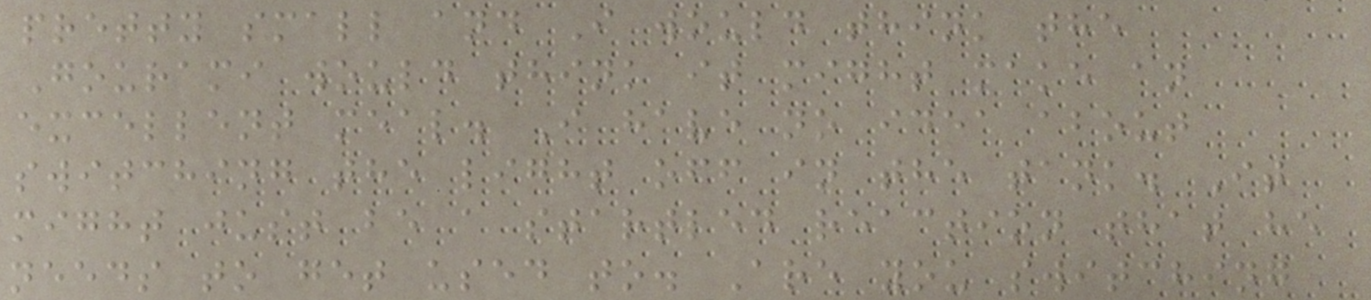pretty small and I would think the
Gourami would think it might make an
excellent meal. I have no idea about
switching the light off in the tank. It
might just be a startled reaction that he
needs to get used to. Are you switching
